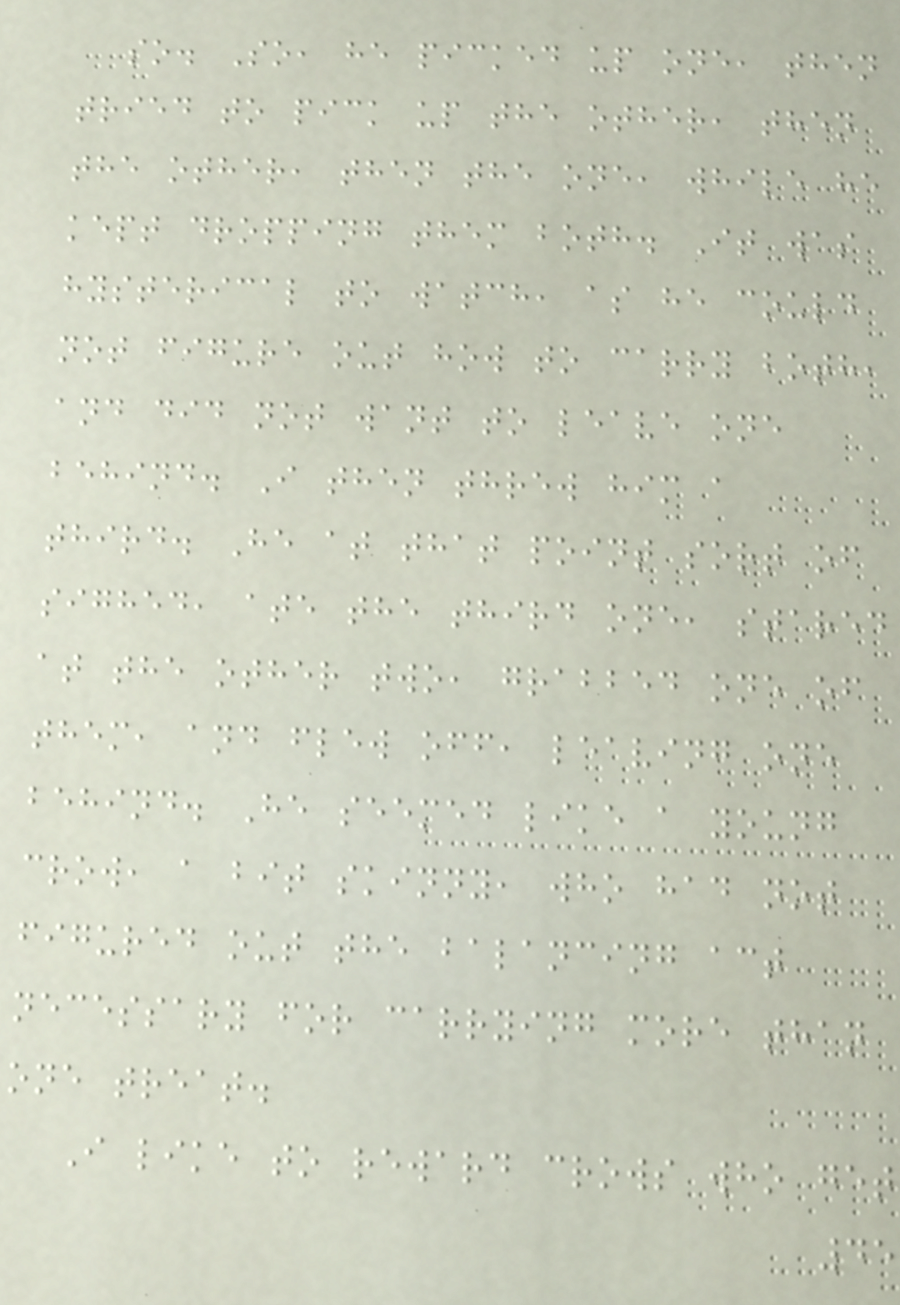so. So, he picked up one, then
tried to pick up the other, then
the other, then the one, while he
kept dropping them both. It was
hysterical to watch, as he could
not figure out how to carry both,
and did not want to leave one
behind. I then threw him a
third. He at that point sort of
sighed, ate the third one, stared
at the other two, grabbed one of
them, and flew off, leaving one
behind. He seemed like a young
crow, a bit skinny, who had not
figured out the balancing act
necessary for carrying more than
one treat.
I like to reward crows who get
45
